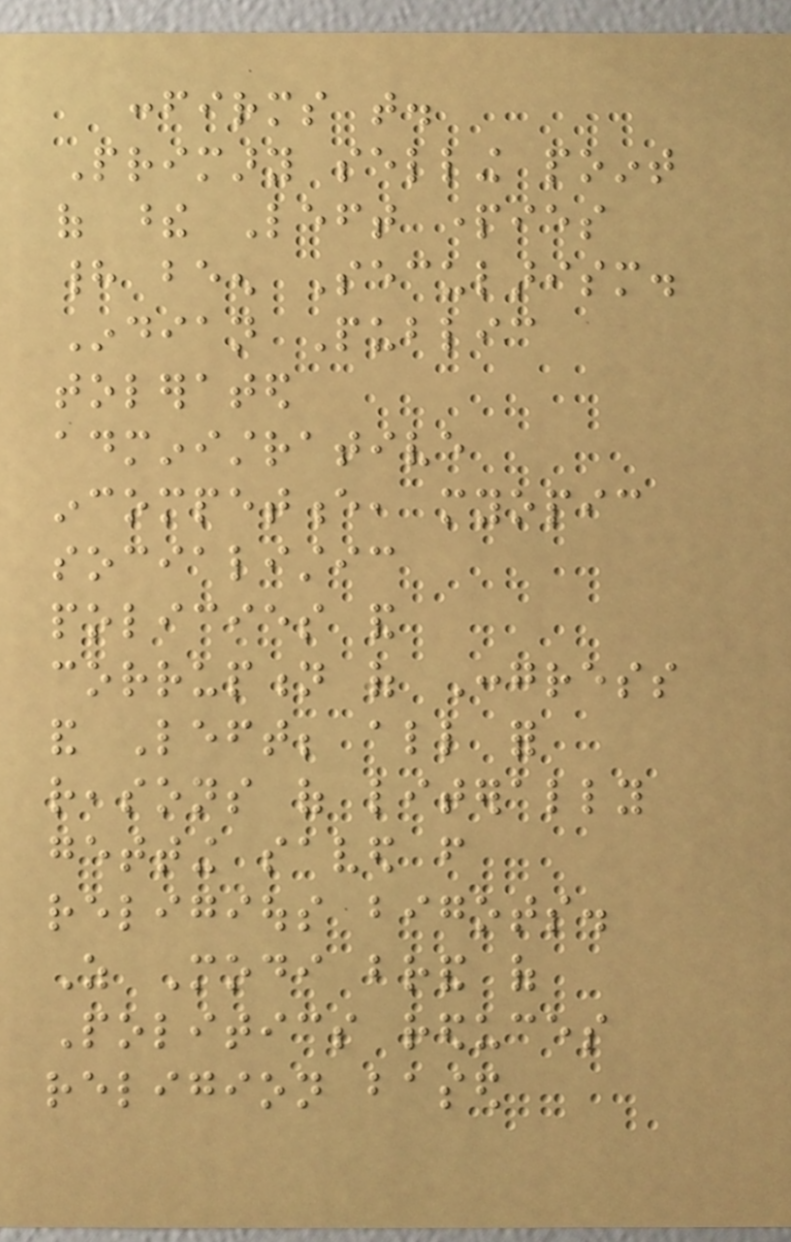confirms that.
Primary selling point
of these Left parties
had been Secularism.
Indian Public
tolerated
administrative
incompetence, myopic
socialistic
policies and
corruption of Congress
and Left; all for
reasons of literally
getting saved from
religious bigots.
As Modi brand of
Politics reduces
religion based
